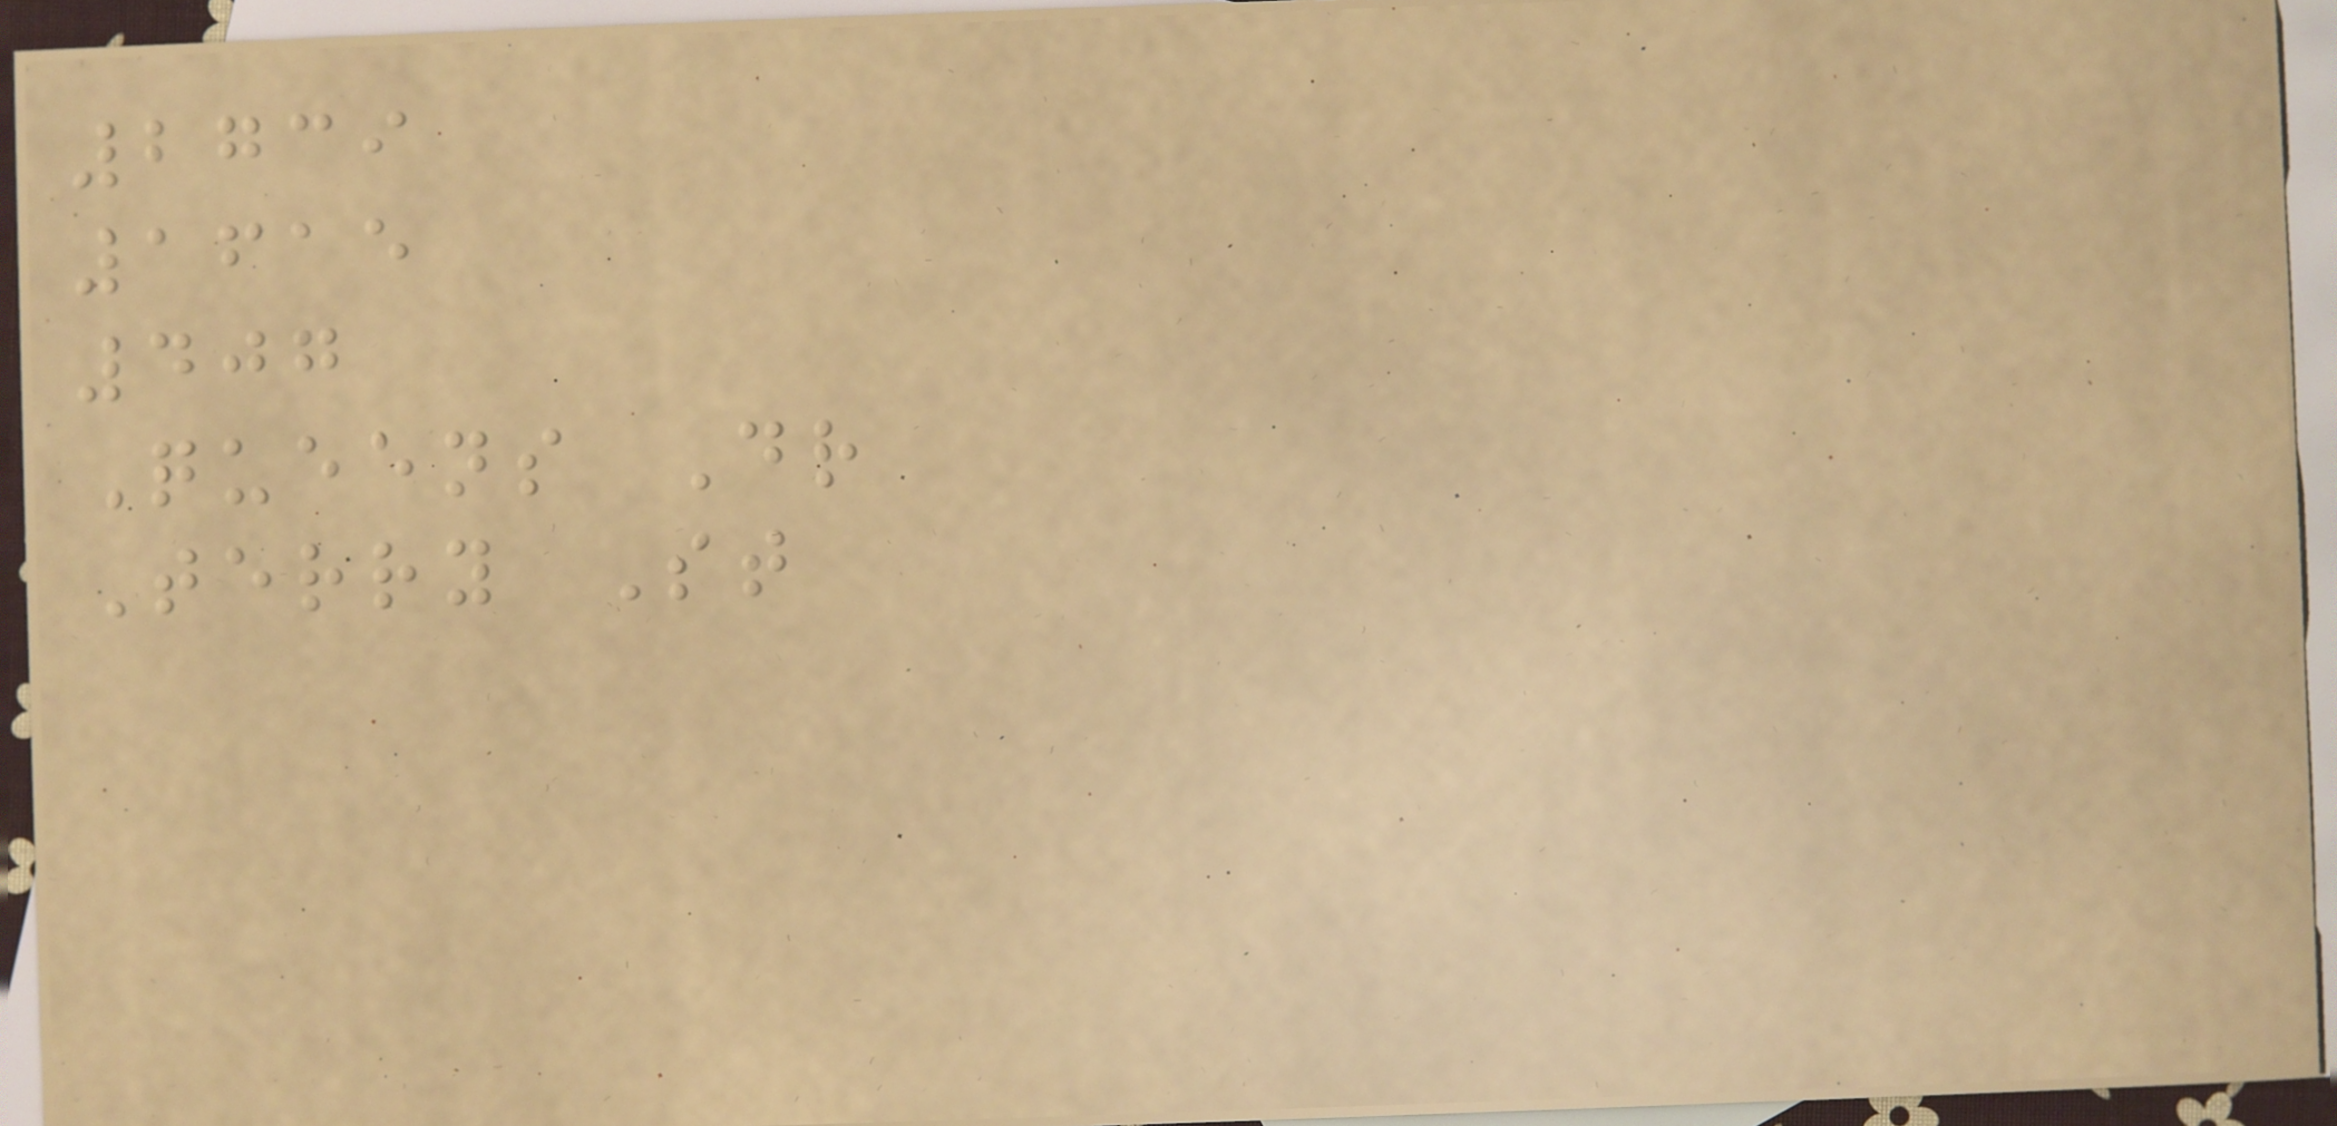2739
1615
407
Queens Dr
Terry St
